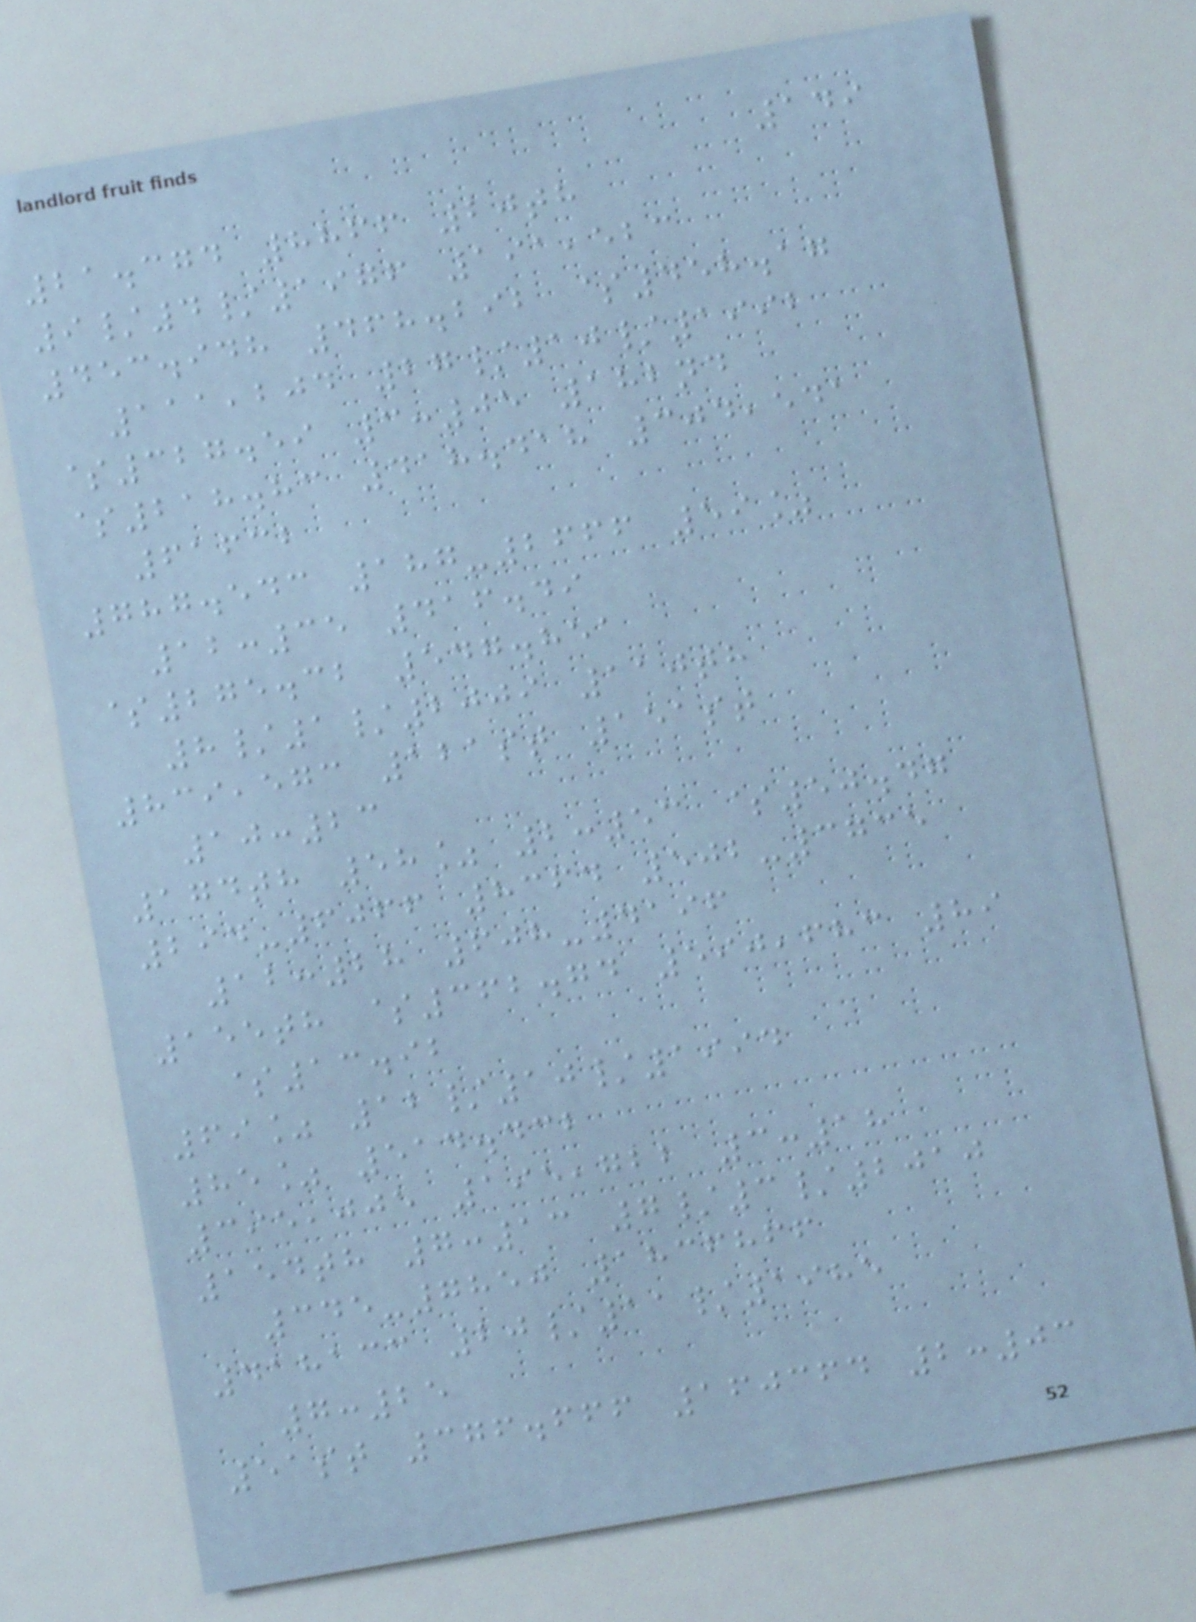149
21.374 8866 20th
9/4/1976 191,523
453.948 468.292 $458.17
111,204 27/10/1992
$327.59 3:05 182nd
$218.83 418.418 304,541
61632
787.543 187-2666 59%
12:35 416.49
$275.32 547.851
8/1/2009 110th
839,573 121st 151st
10:23
174th 58% 2:53 $50.47
294-6066 8364 502-3735
12:28 608-4196
155th $362.74 590,683 89
$13.92
69% 12/10/1994
85% 514.432
395,005 195,722 3:18
154th 7:13 7/3/2010
345-7850 1836866
418133 20/11/1985
7:25
51st 376.666 160364 2:03
